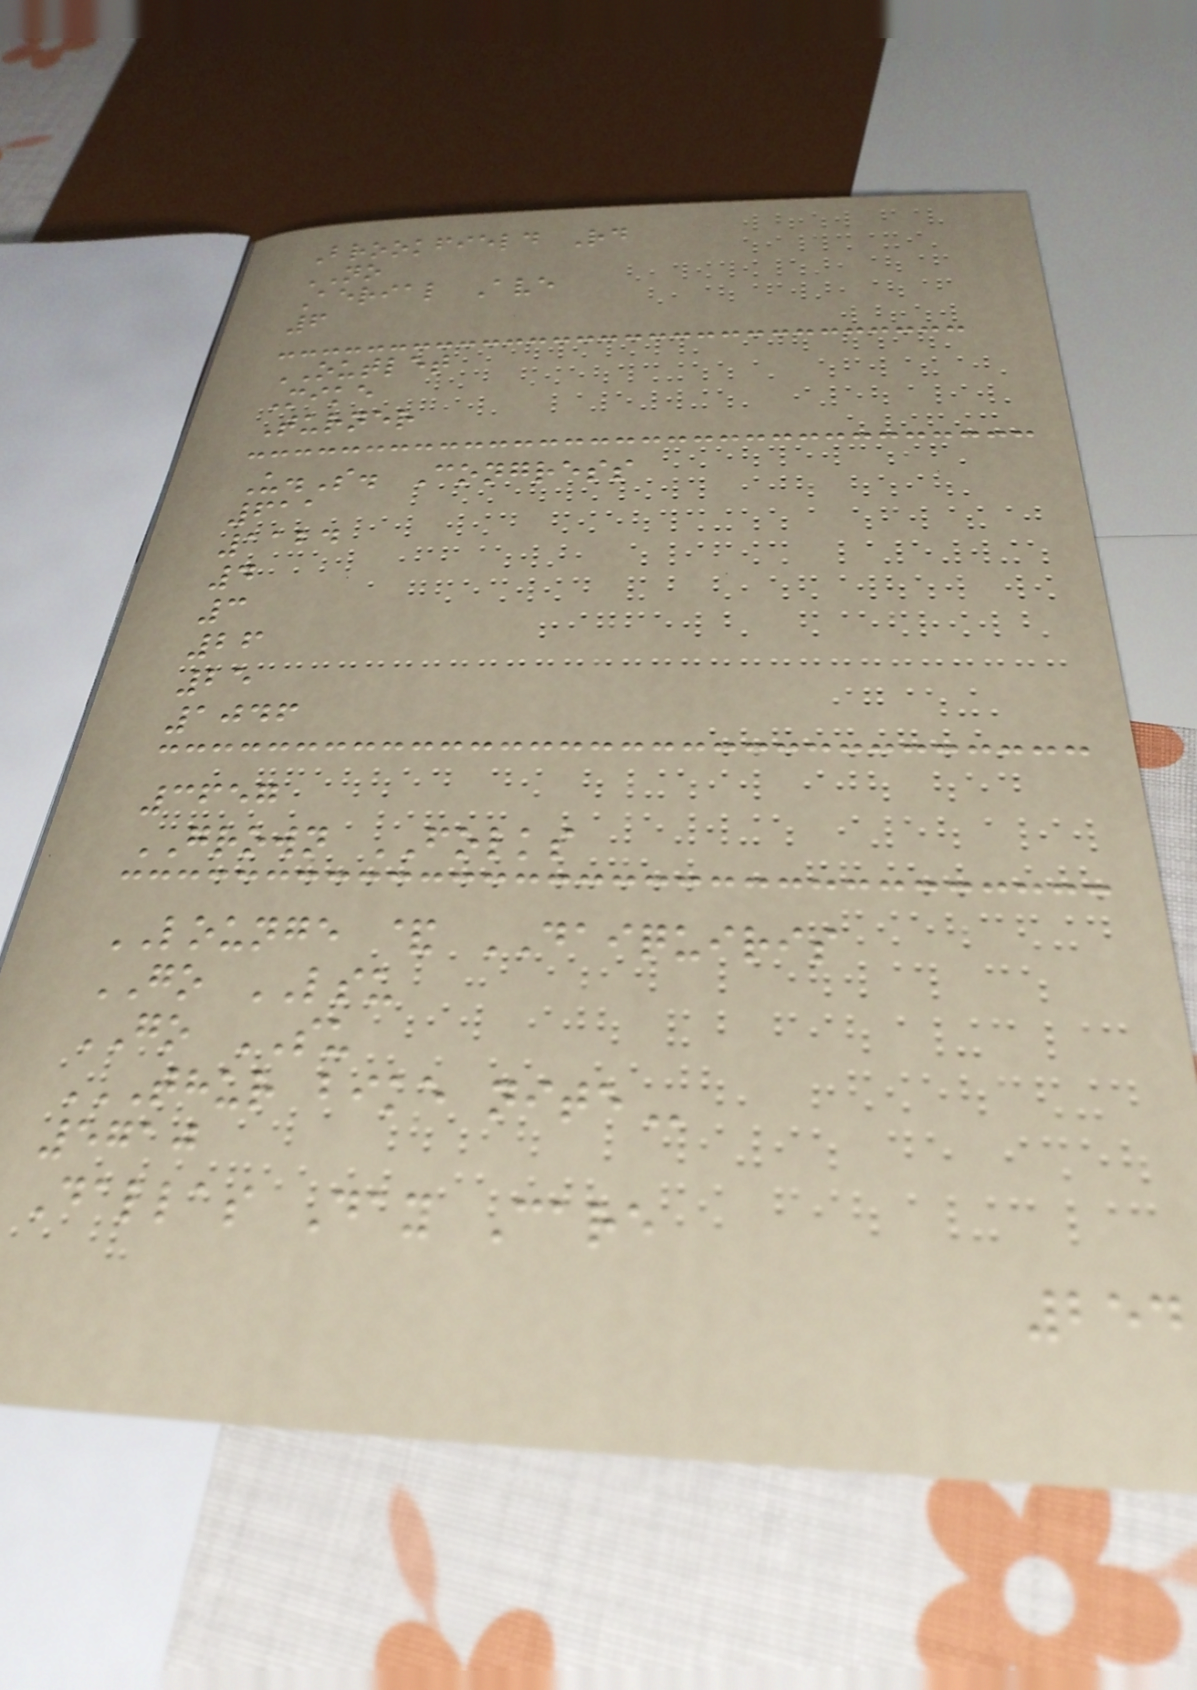Brookfield Rd
NO
Aerial Ave
6
OUTLET
Mike
Turner
U.S. Congress
611
1124
4
3
26
25
1046
3657
GROWN FOLKS
LOUNGE & DAIQUIRIS
GO LSU
GO SU
THUR BIKE NITE
5710
Dallas Day Care
254
